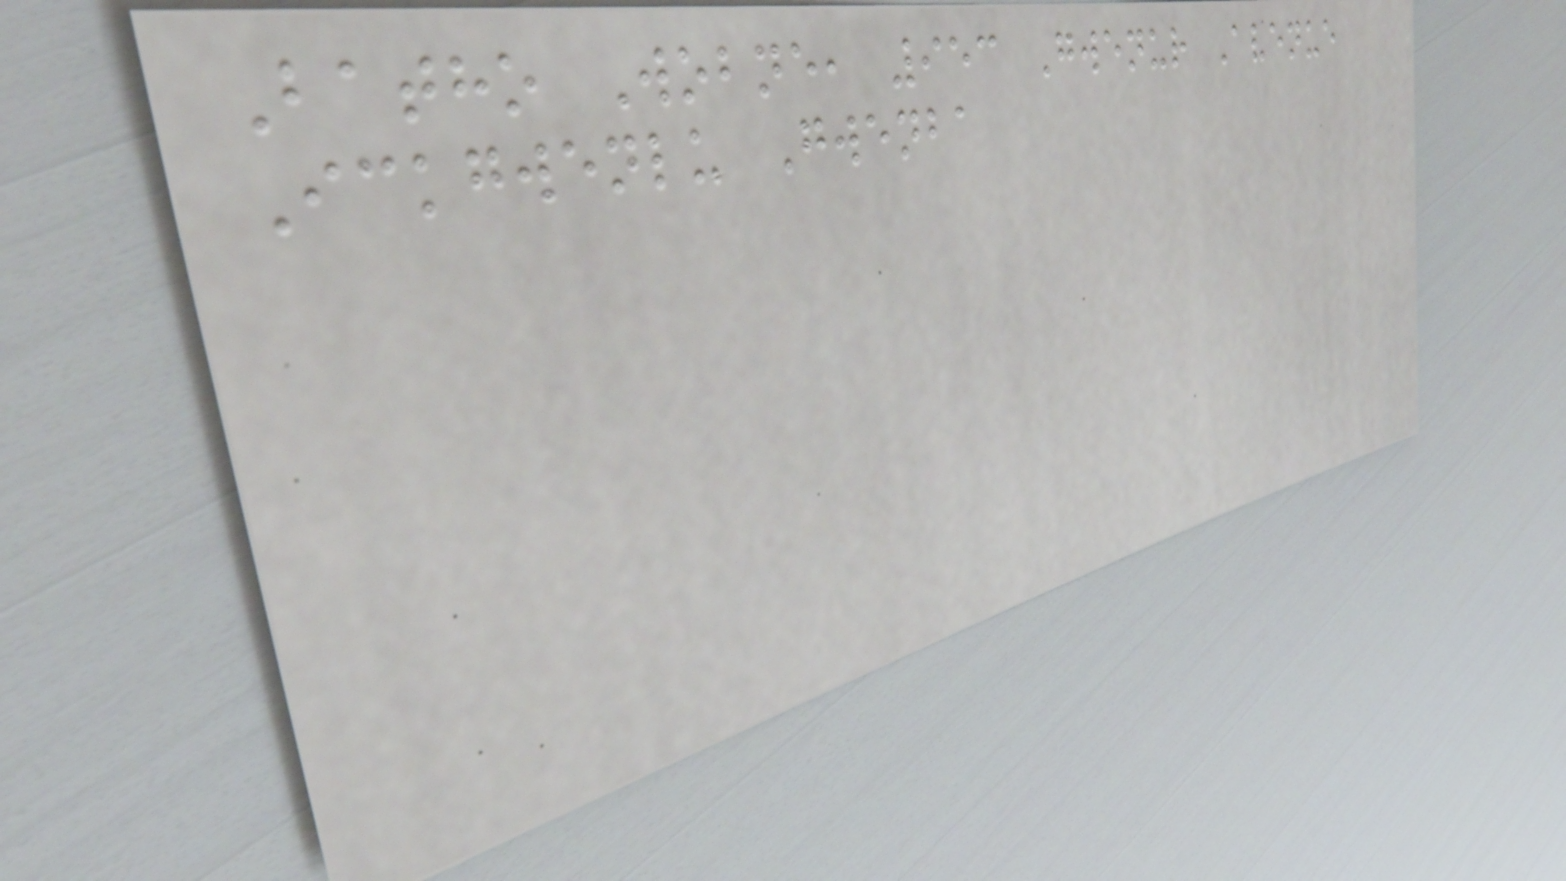Batho Wobne, 953 Gwenur Avenue
Ickgwenlu Gwenba
